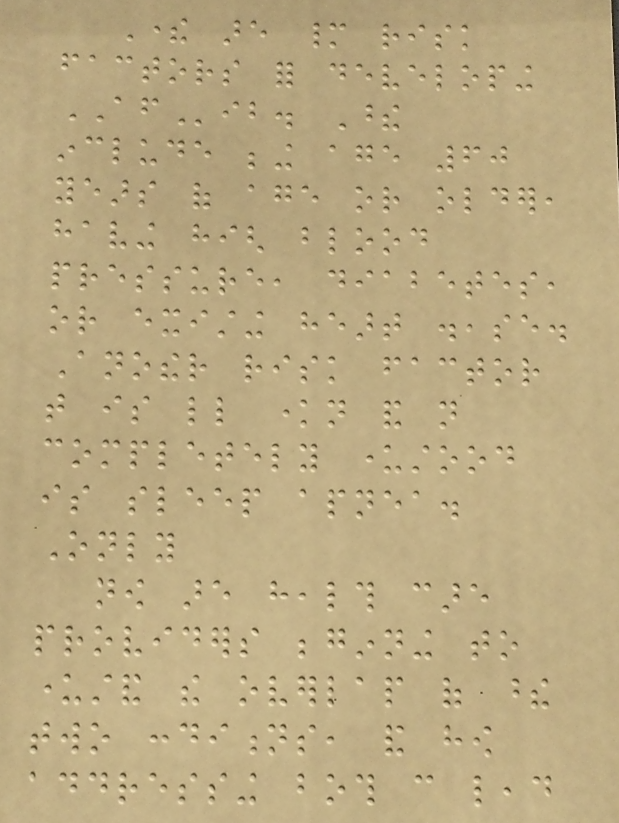There are many risk
factors for developing
AFib. These
include being age 60
years of age or older,
having high blood
pressure, diabetes,
or existing heart disease.
Another risk factor
that is little known and not
completely understood
is sleep apnea.
Only
now are health care
providers beginning to
understand the overlap of these
two conditions, and how
addressing both can lead
